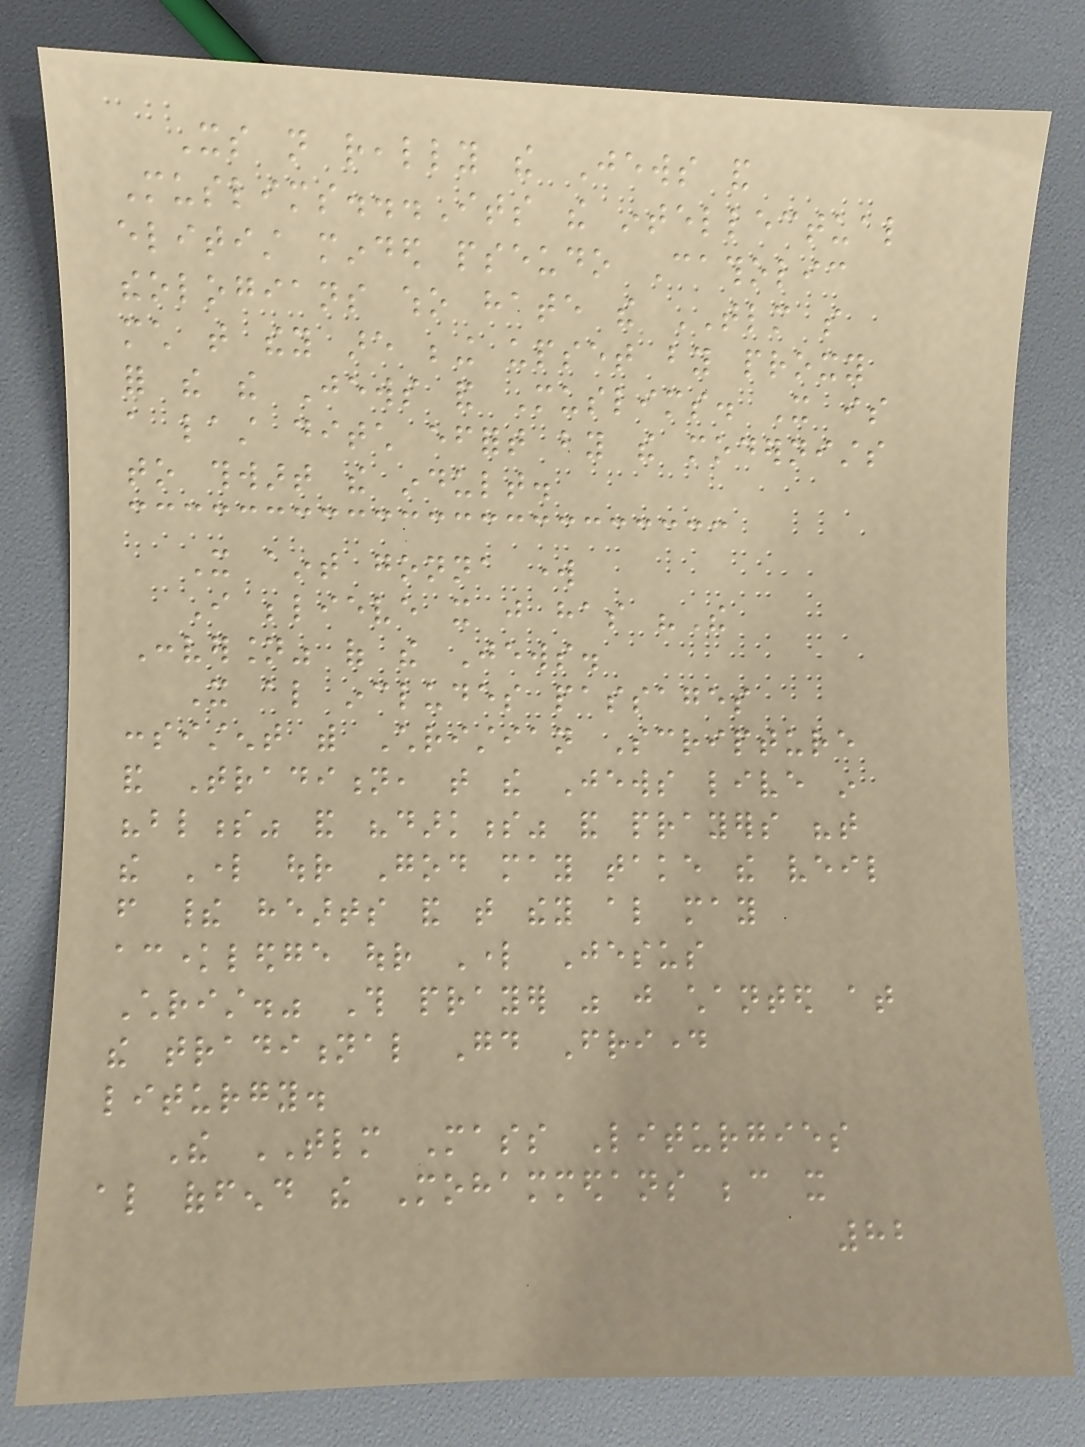Its not really the Jews and
Muslims...Its the intellectual
elitist minded pseudo Catholic
theologians who hate the TLM so
much that they are being upset by proxy
for the the Jews and Muslims. It is
a last ditch effort by the modernists
to thwart the indult.
It aint gonna work
I believe it just has "The
Conversion" of the Jews.
It also includes passages
consistent with Christian Scripture
and Tradition, that the Jews live in
"blindness" and "darkness" and prayers "that
the Lord our God may take the veil
from their hearts and that they also may
acknowledge our Lord Jesus
Christ." This prayer was just chanted at
the traditional Good Friday
liturgy.
The TLM Mass Liturgies
also offend the Mohammedans because it
82
